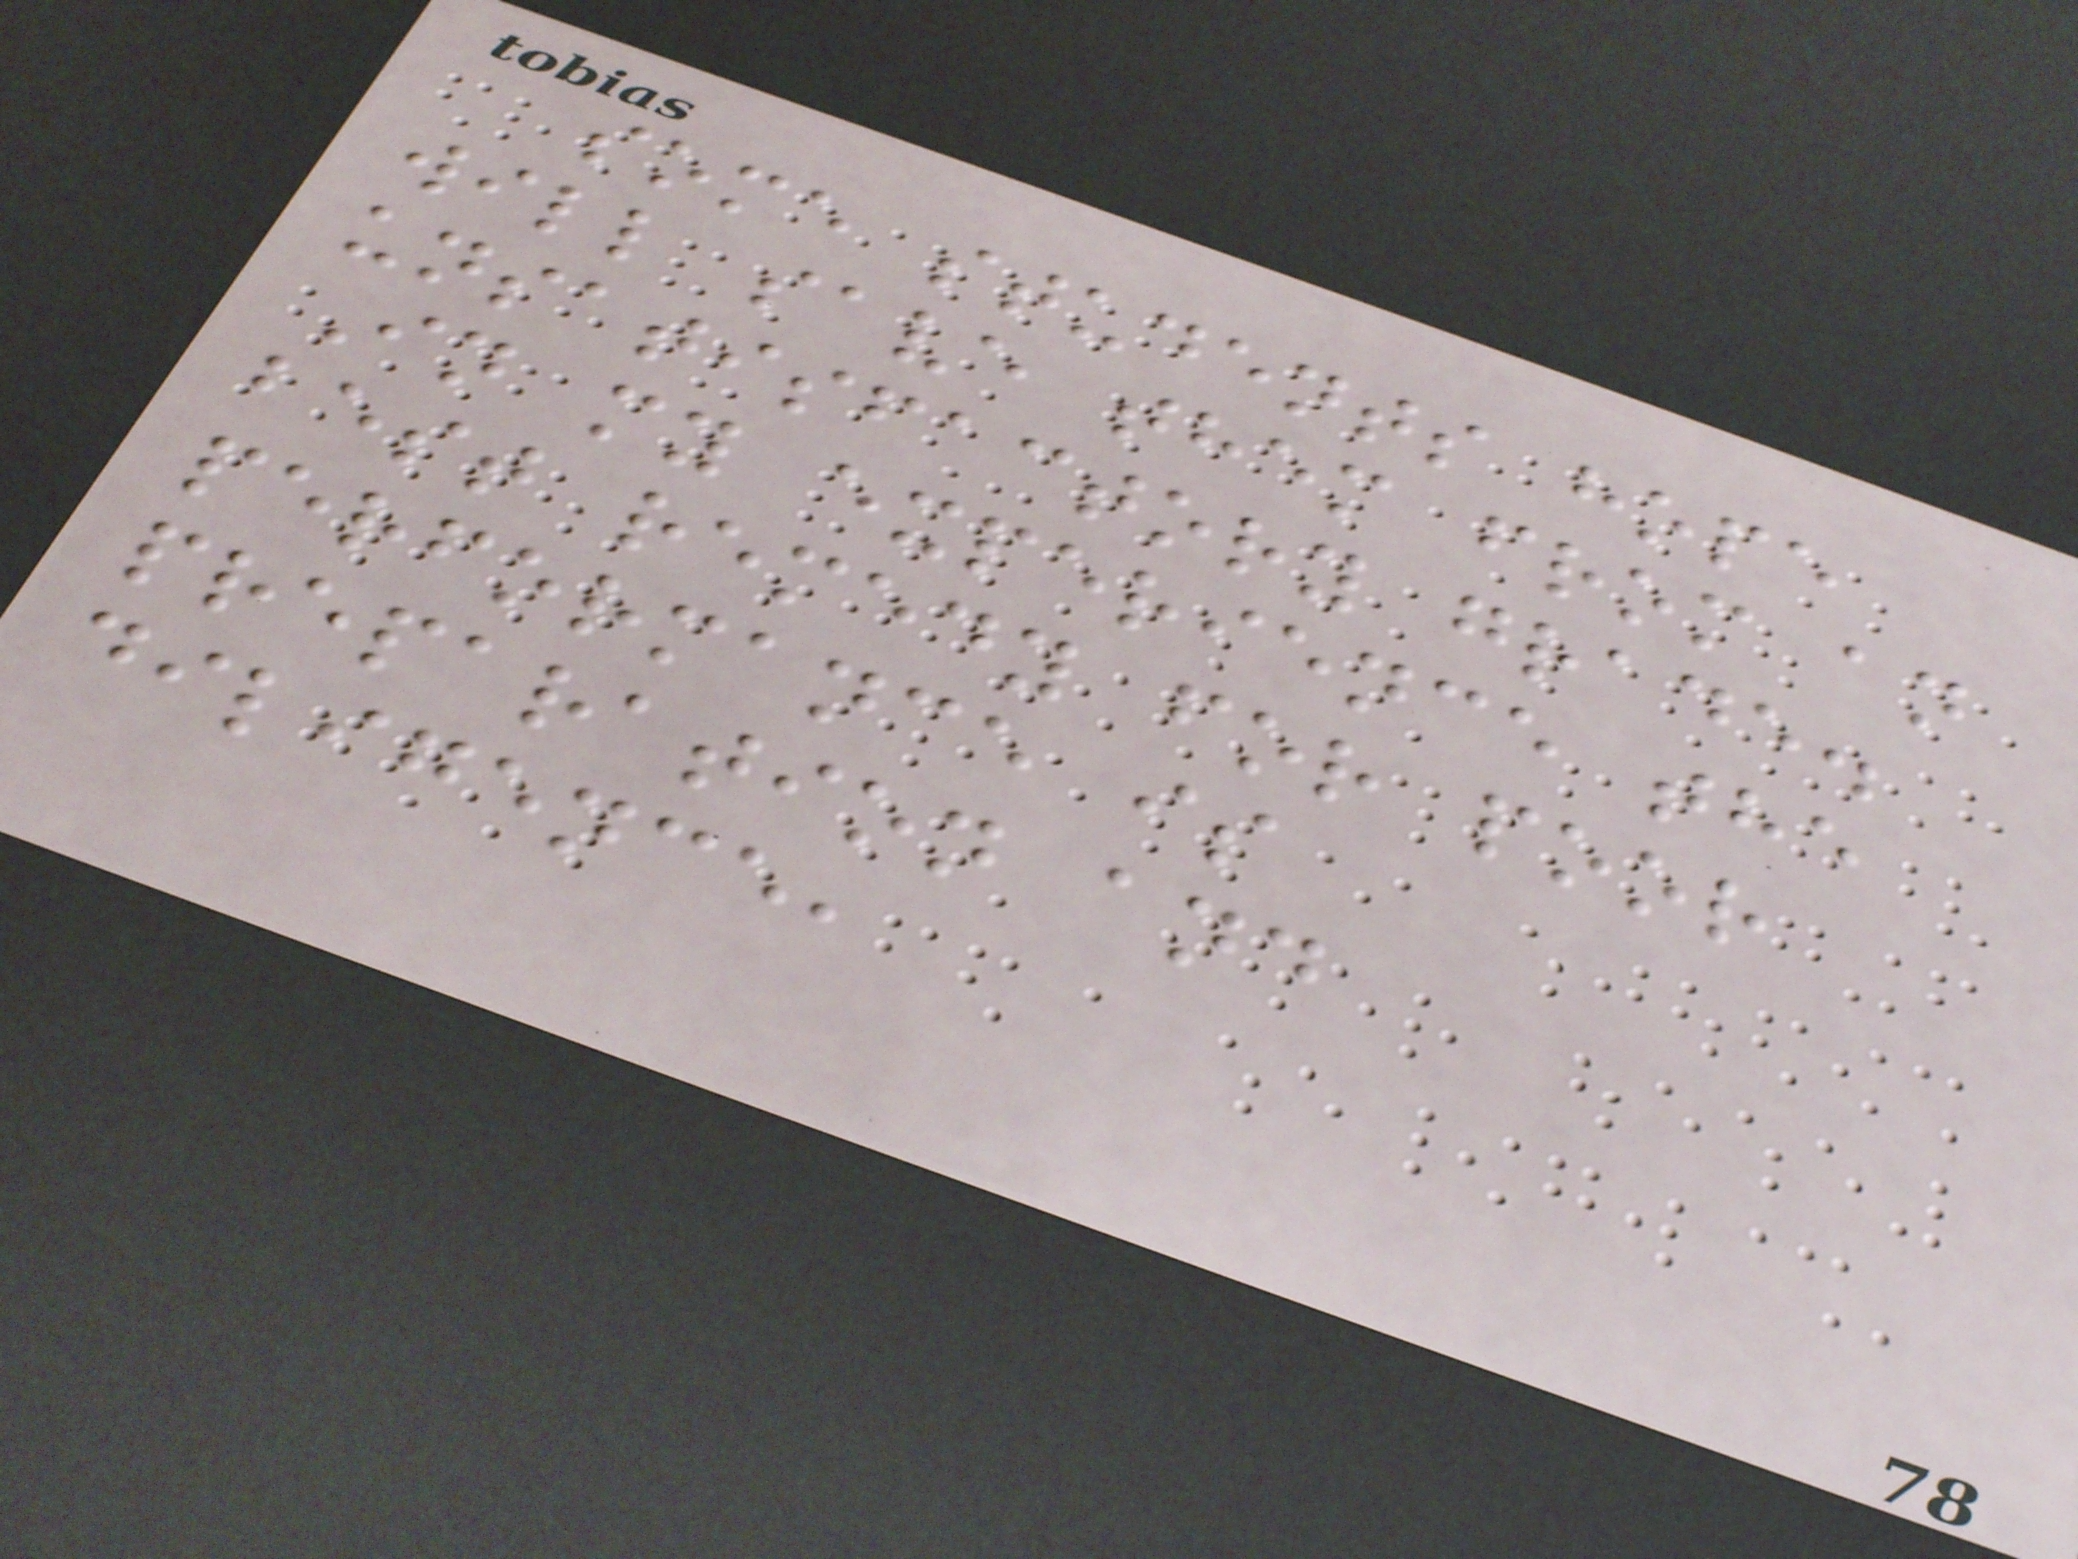some students hope
will save them from an
unsatisfactory grade.
In my experience the
best remedy for poor
performance is
preparation and
diligence,
